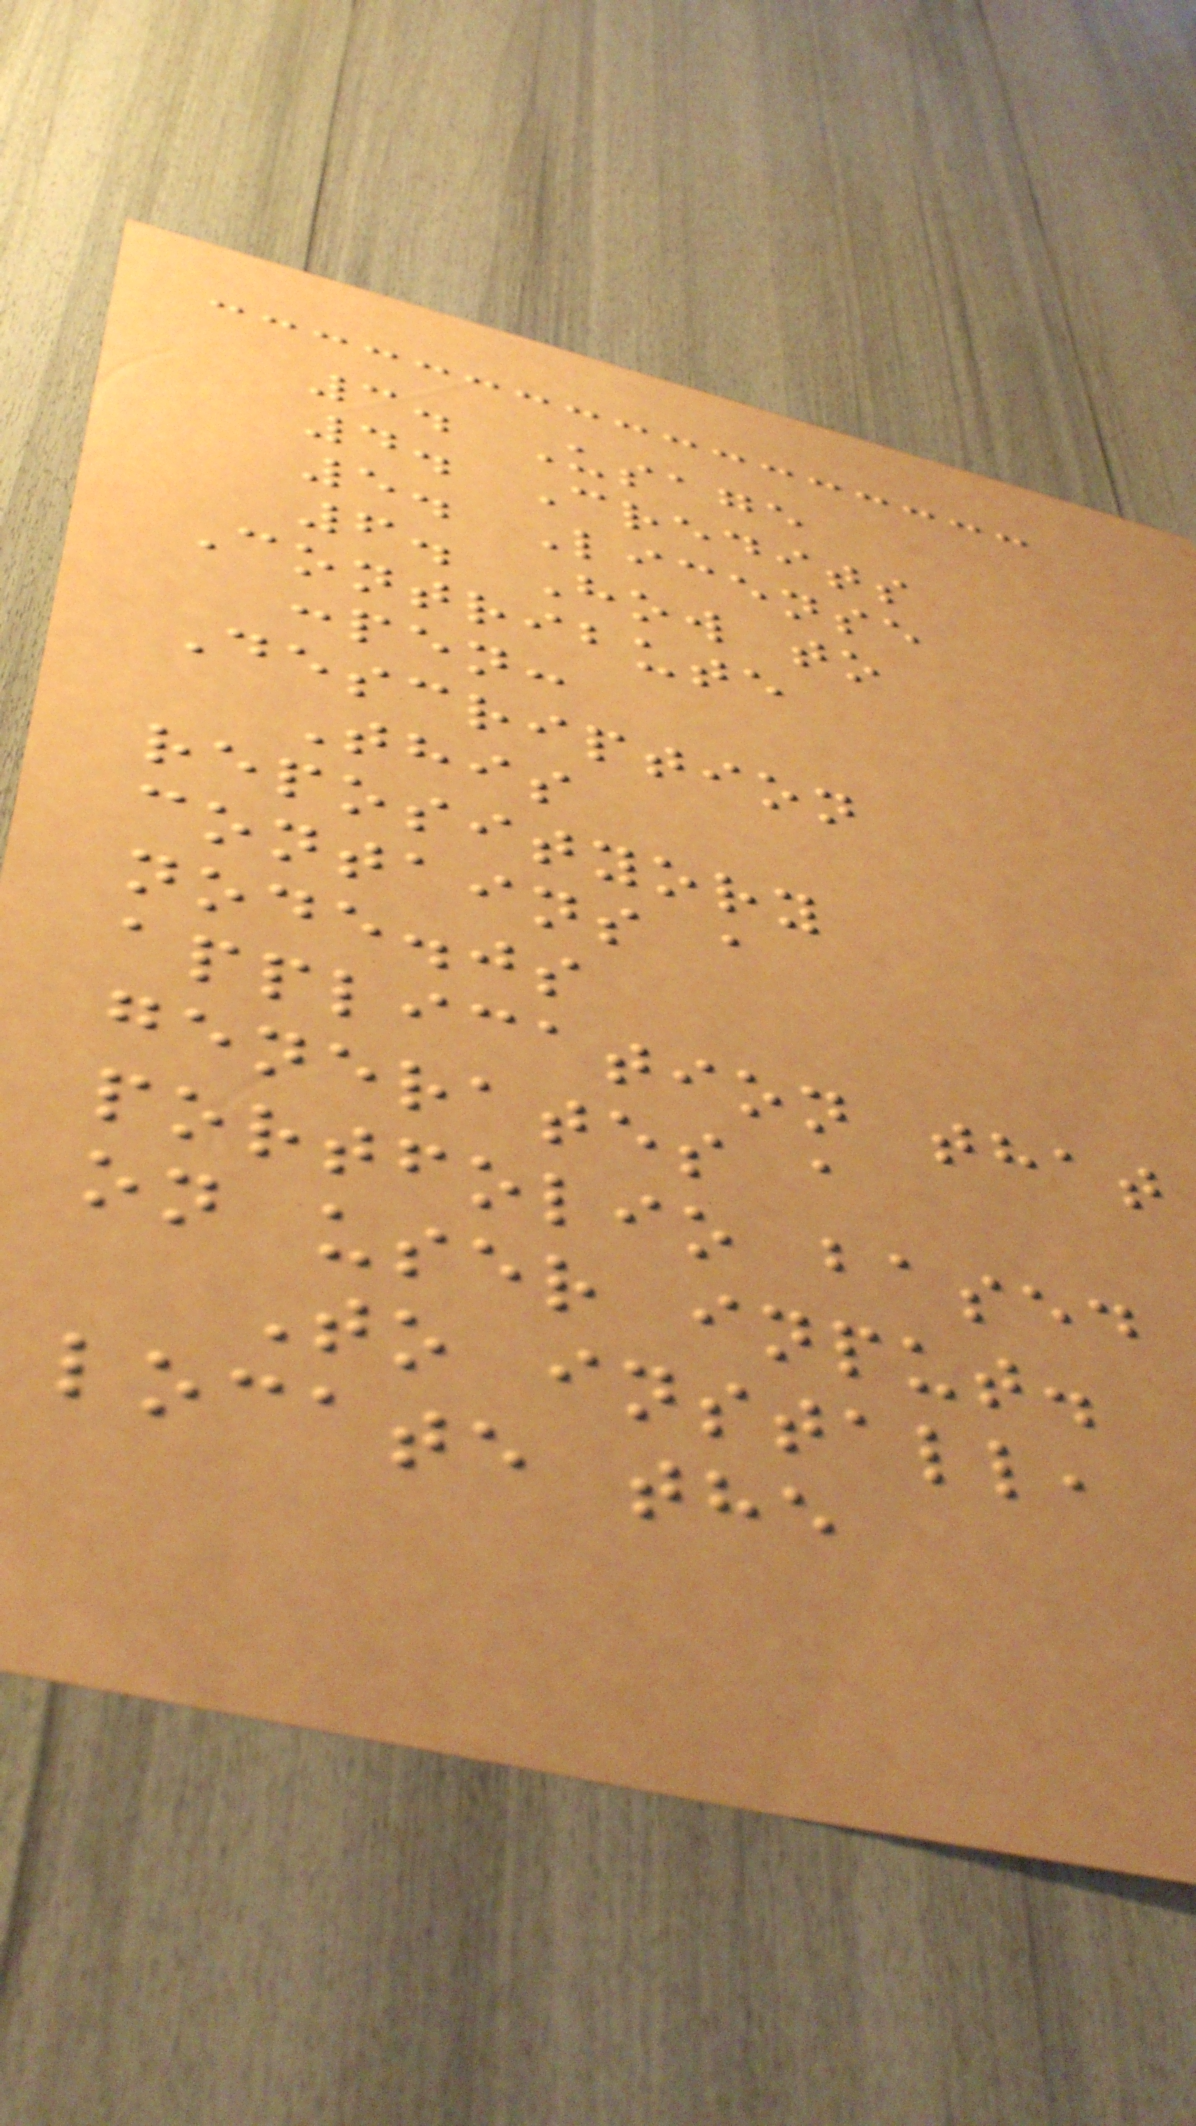3. Usage
4. Credits
5. License
6. How to
Contribute
:pen:
Description
This
reposityory
contains a
node.js
application that
generates a
portfolio based
on user input.
To install,
locate the
